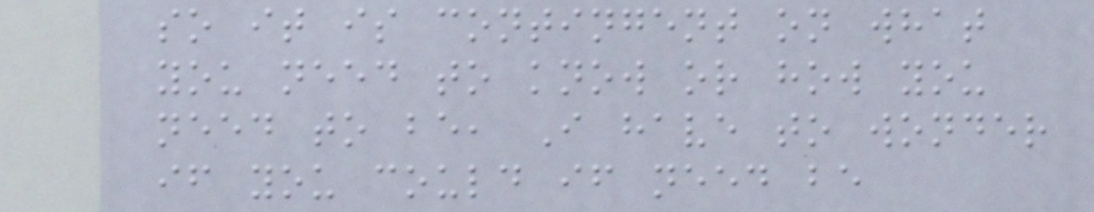so it is contingent on what
you need to know or how you
need to be, I have to wonder
if you could if need be
